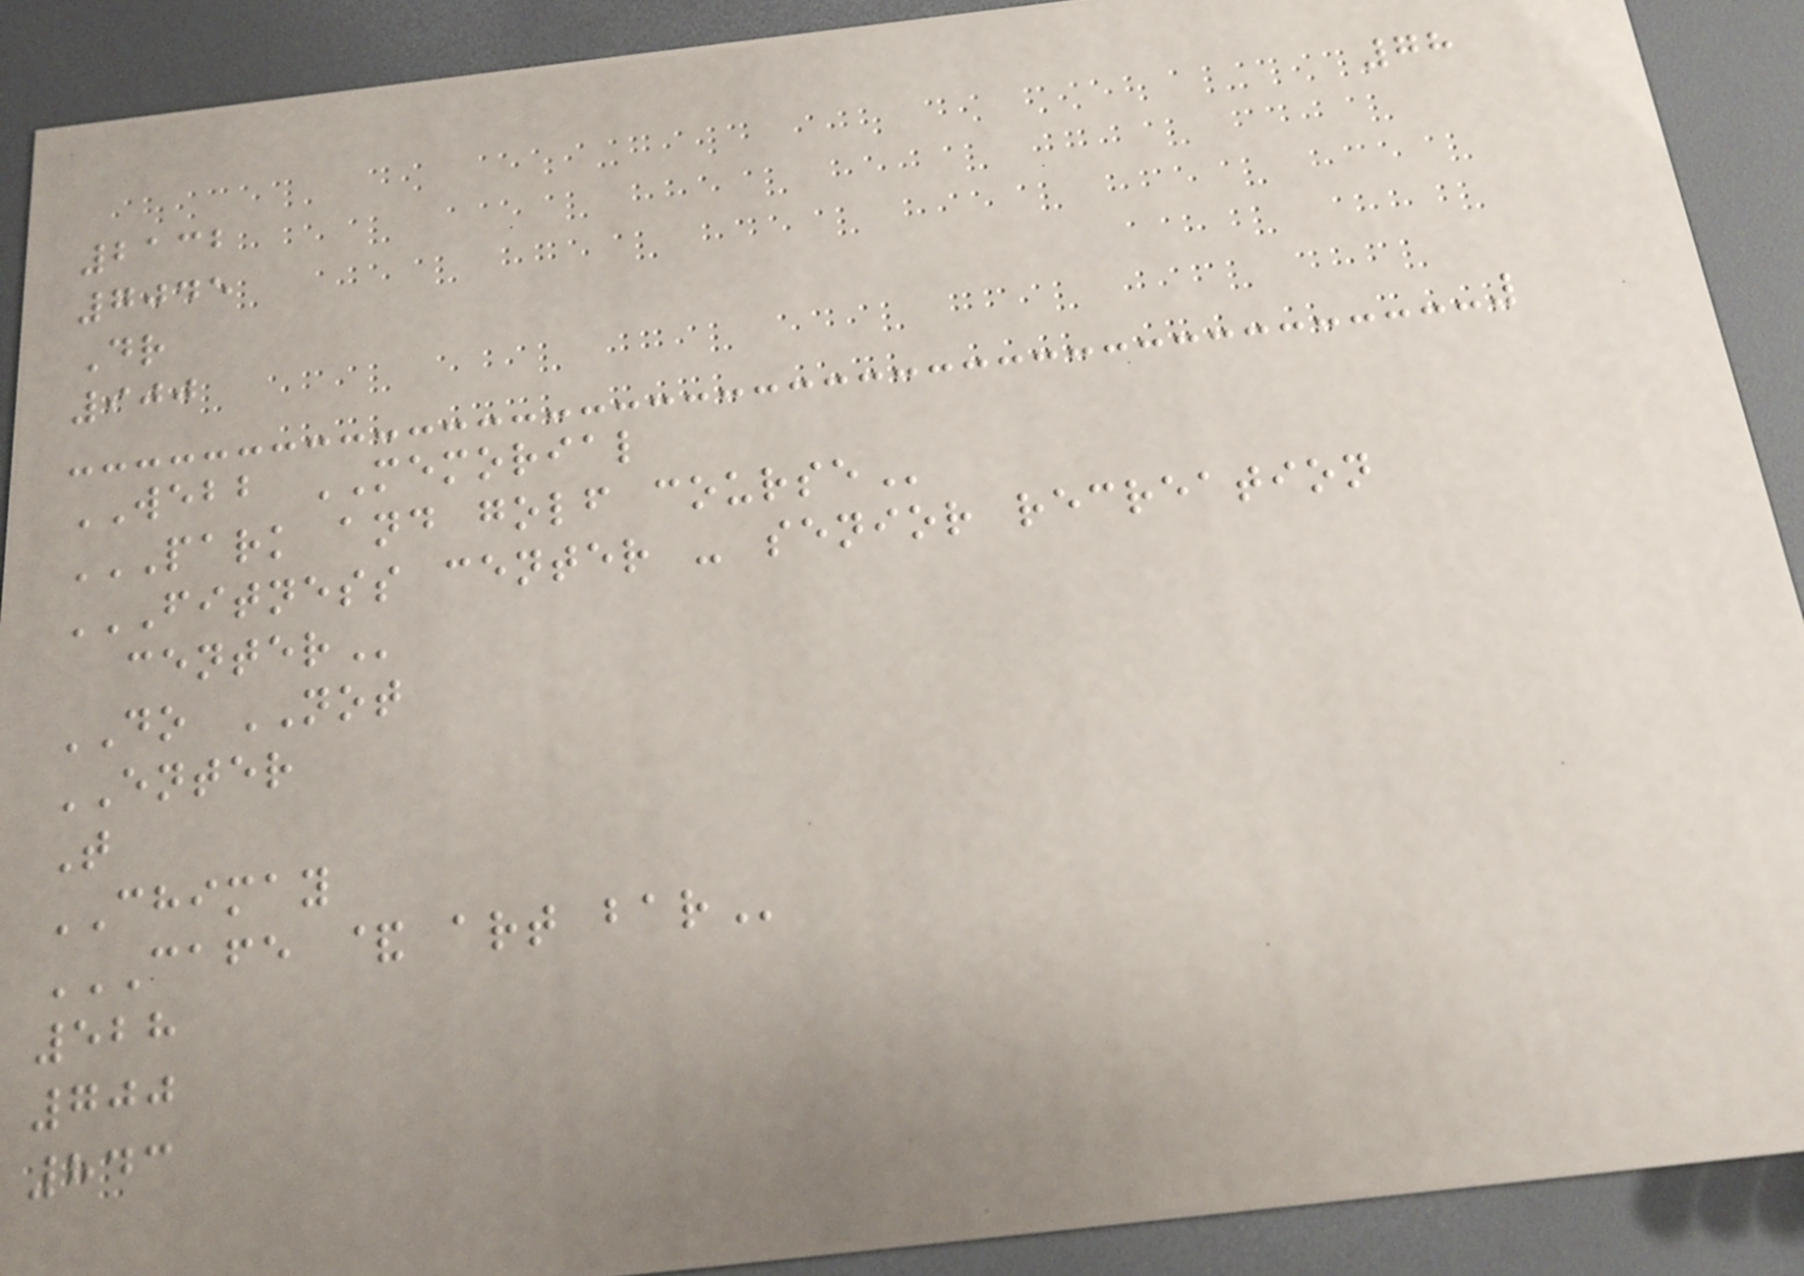78
2132
7045
Dr
900
WEBB MEMORIAL
PARK AND GOLF COURSE
FITNESS CENTER - SENIOR RECREATION
CENTER
DO NOT
ENTER
T
CHIMAY
CAFE & ART BAR
528
700
843
